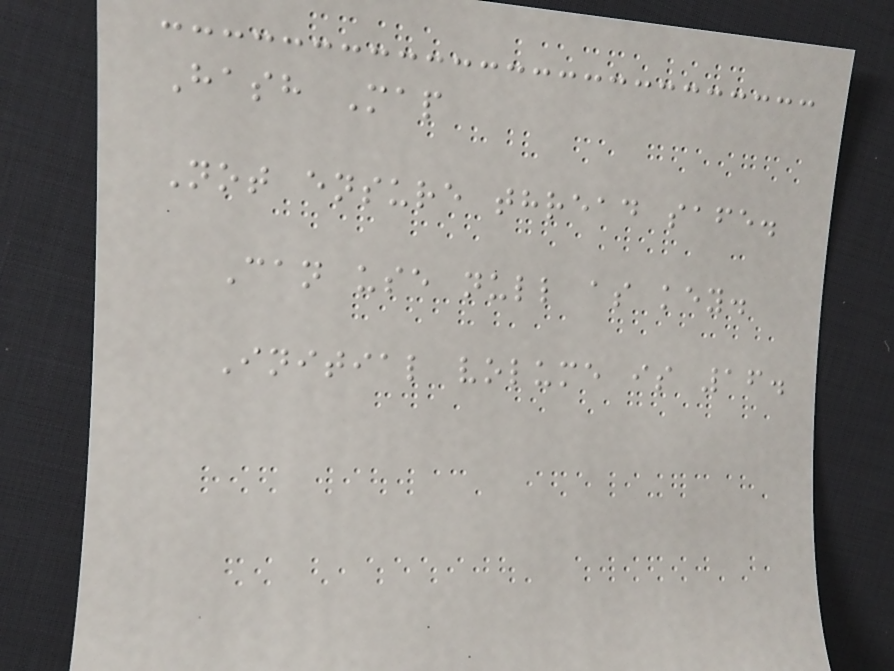Hash Map
Not ensure thread safe.
Can use null as key.
Initial volume is 16.
